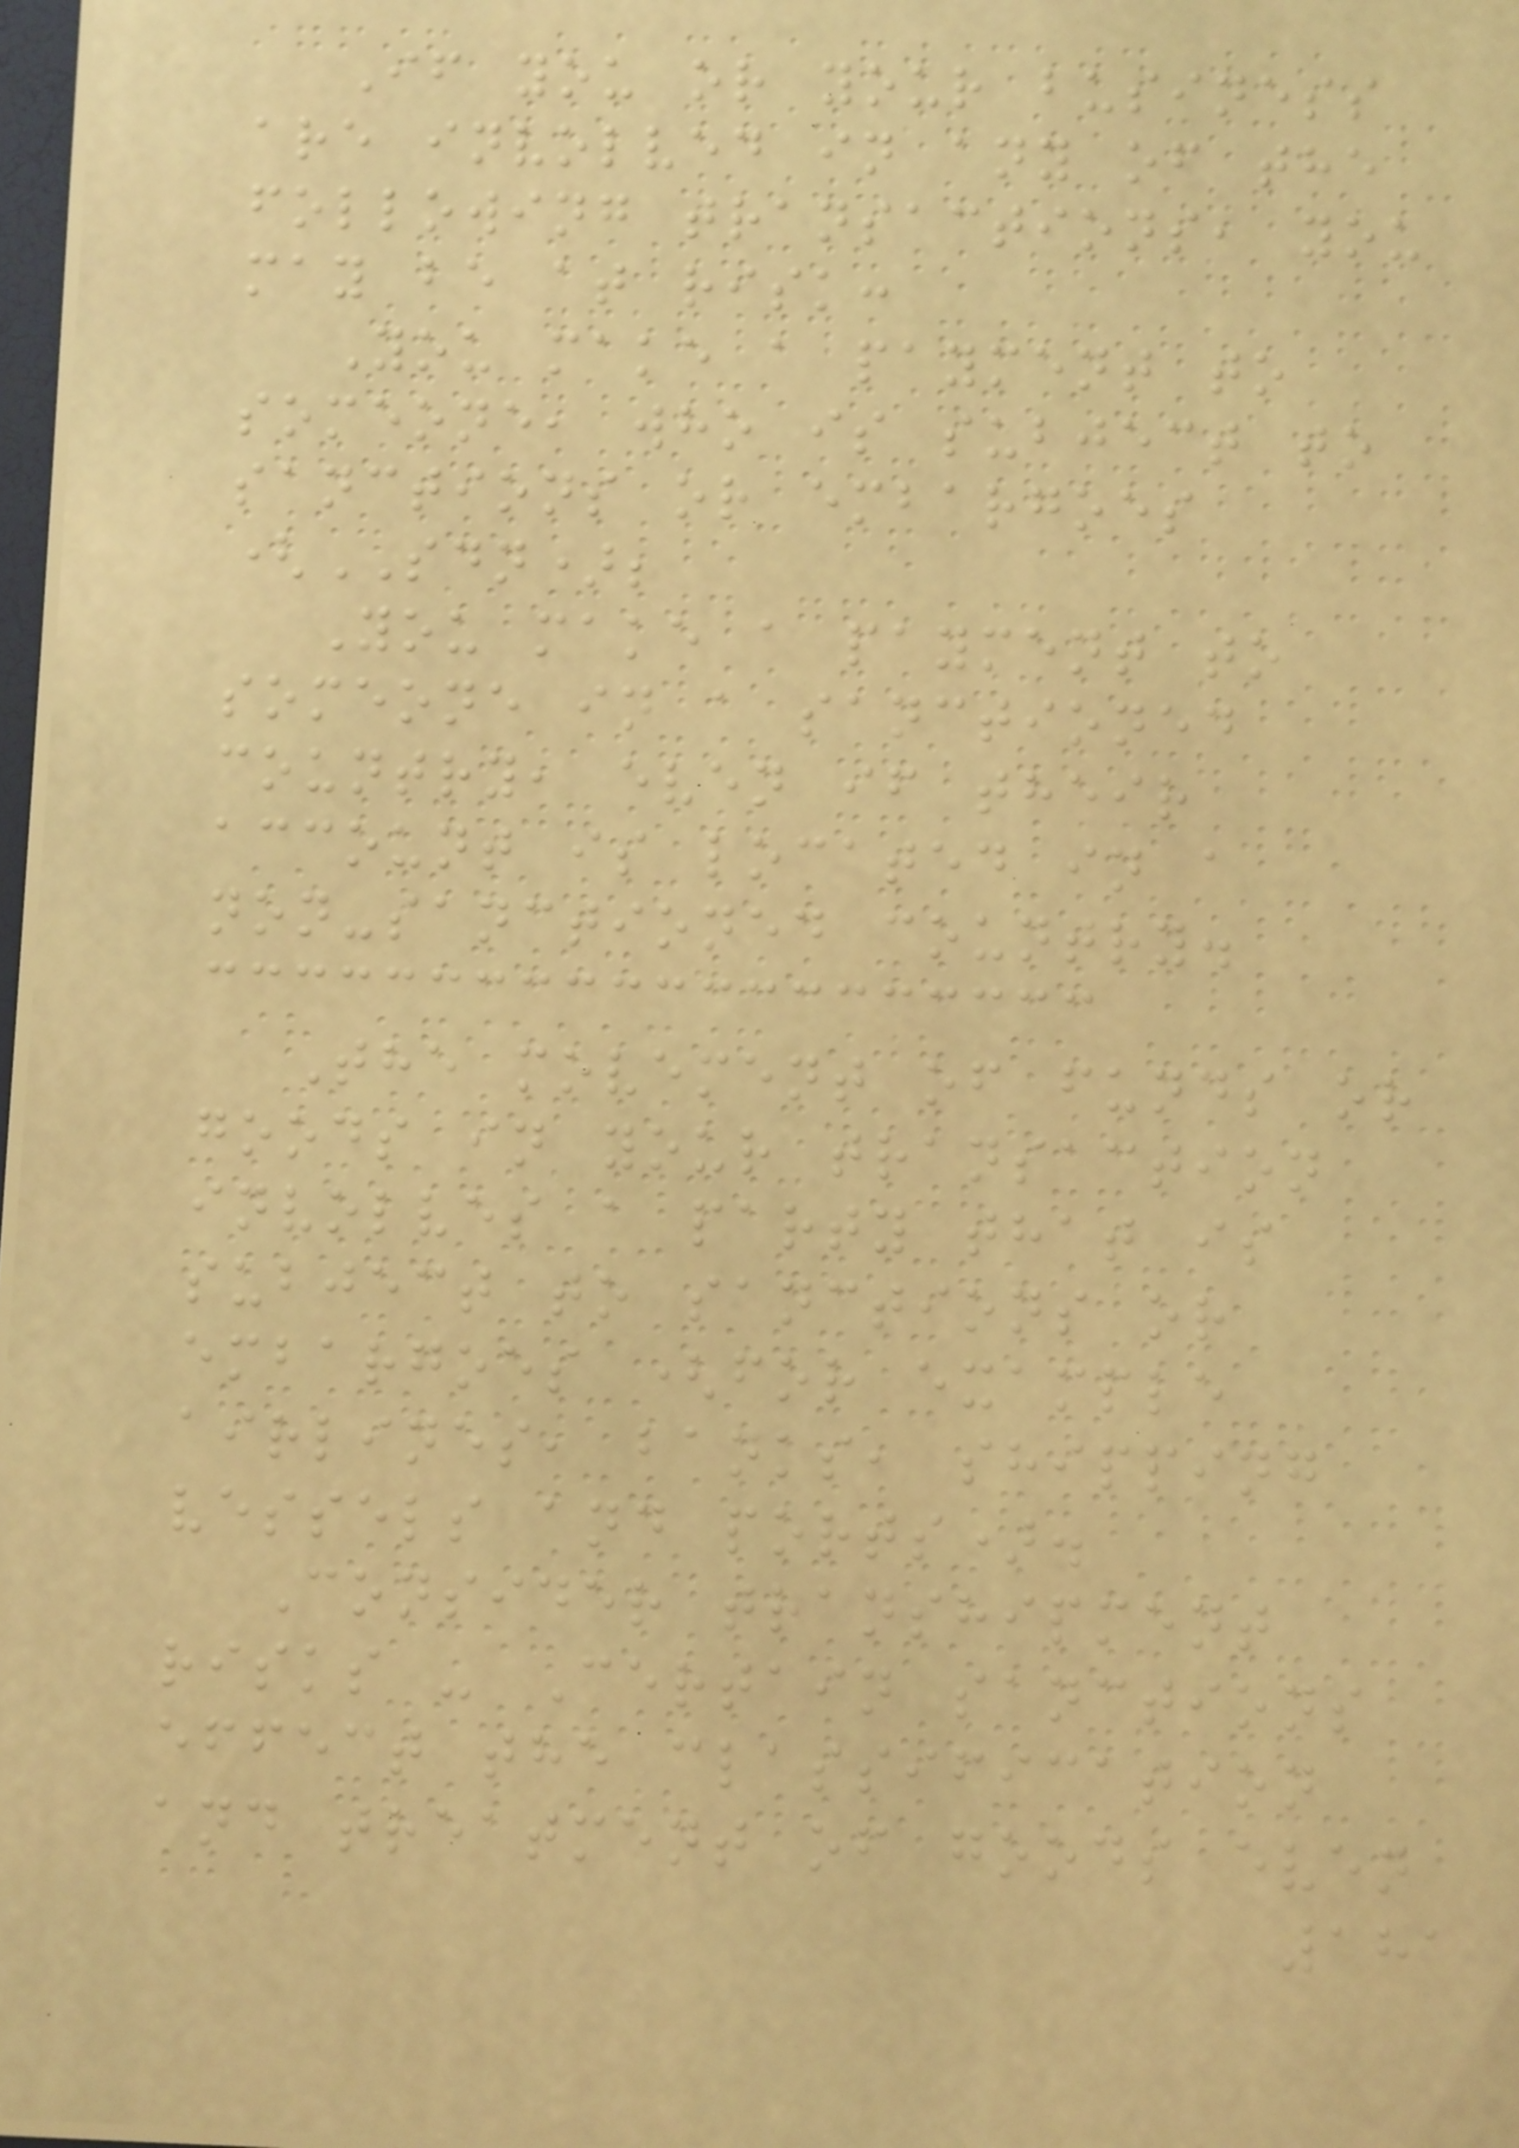If you or your business
are involved in any of the
following transactions, you
may be at risk:
You make a payment to
someone, who is subject to
sanctions or embargoes
(SDN);
You make a payment to
someone in a sanctioned
country, even if their
account is located in a
non-sanctioned country.
The movement of funds or
goods in your transaction
involves a party that is
subject to sanctions or
embargoes (for example
airlines, banks, shipping
vessels and ports).
Consider transhipment
risks - Certain sanctions
effect the classification
and treatment of goods even
181
